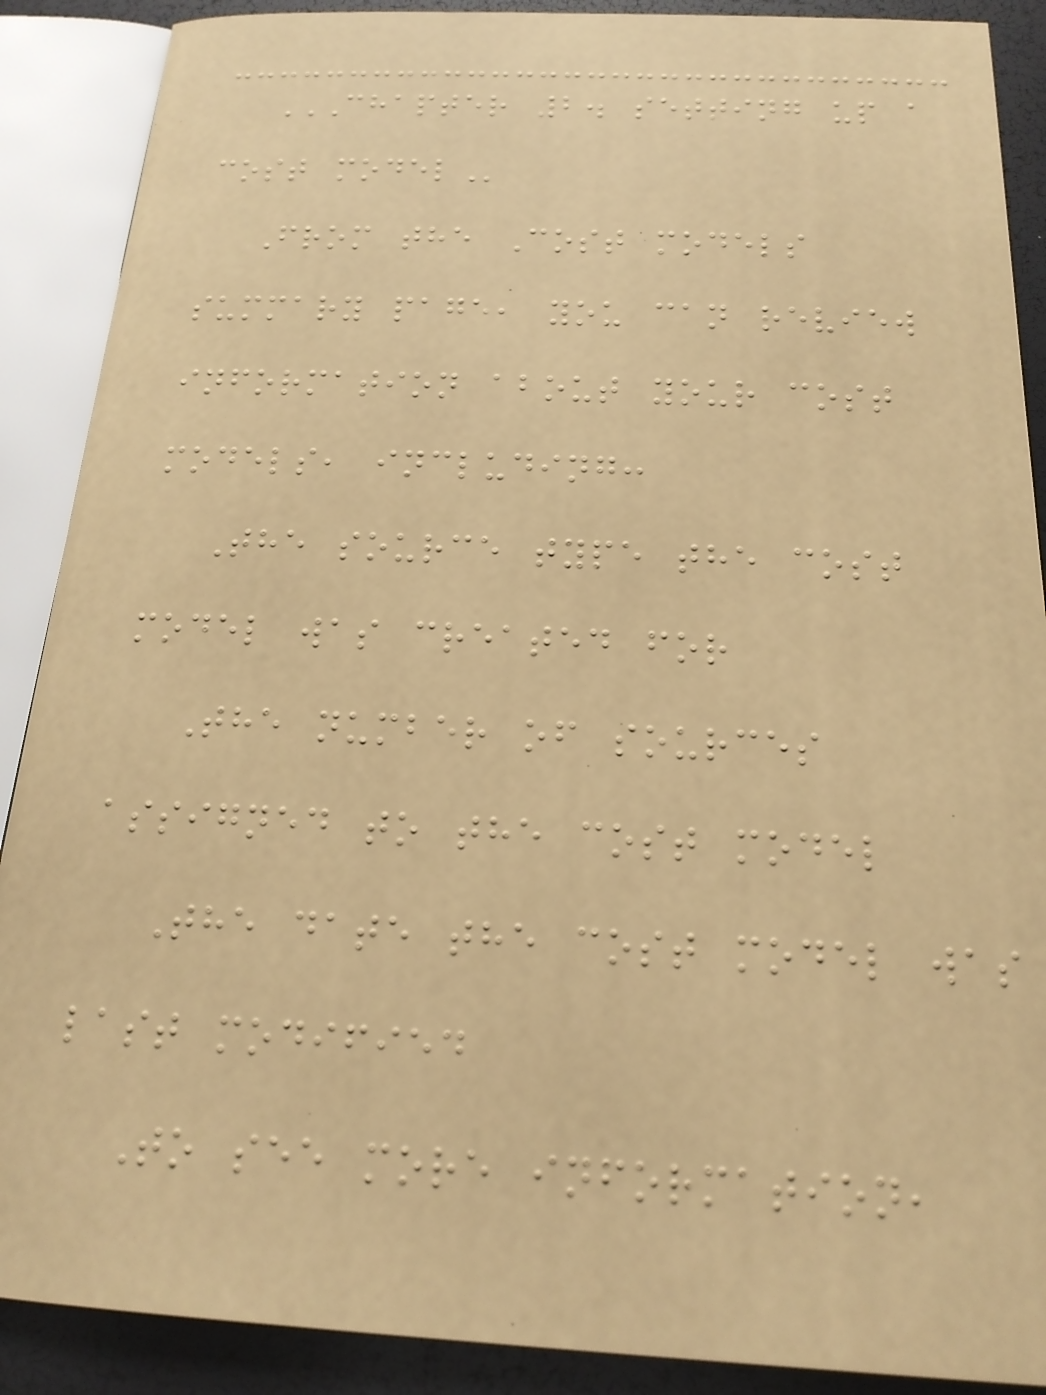CHAPTER 2. SETTING UP A
COST MODEL
From the Cost models
summary page, you can review
information about your cost
models, including:
The source type the cost
model was created for
The number of sources
assigned to the cost model
The date the cost model was
last modified
To see more information,
